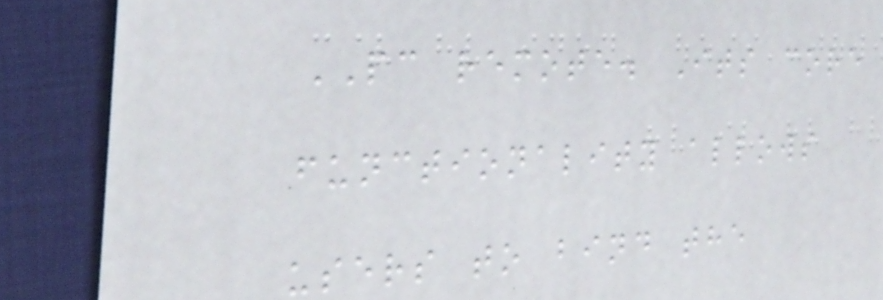PC remote. Its core
functionality allows
users to bind the
